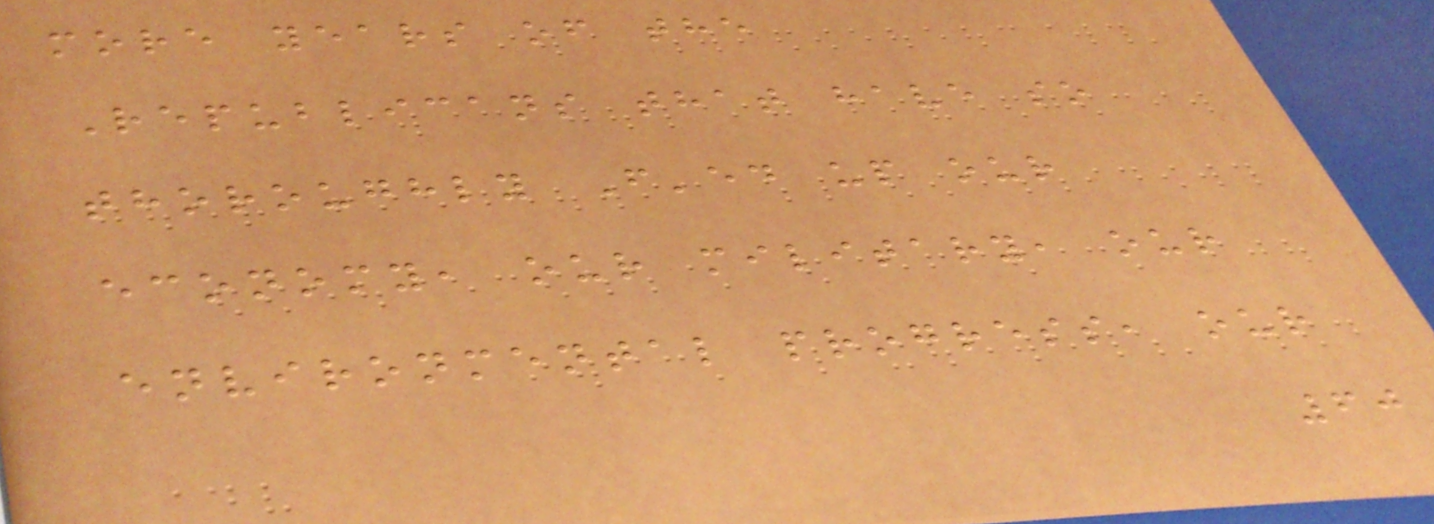more years of the
Republicans that have so
thoroughly F'ed up our
economy, our military, our
environmental progress, our
60
